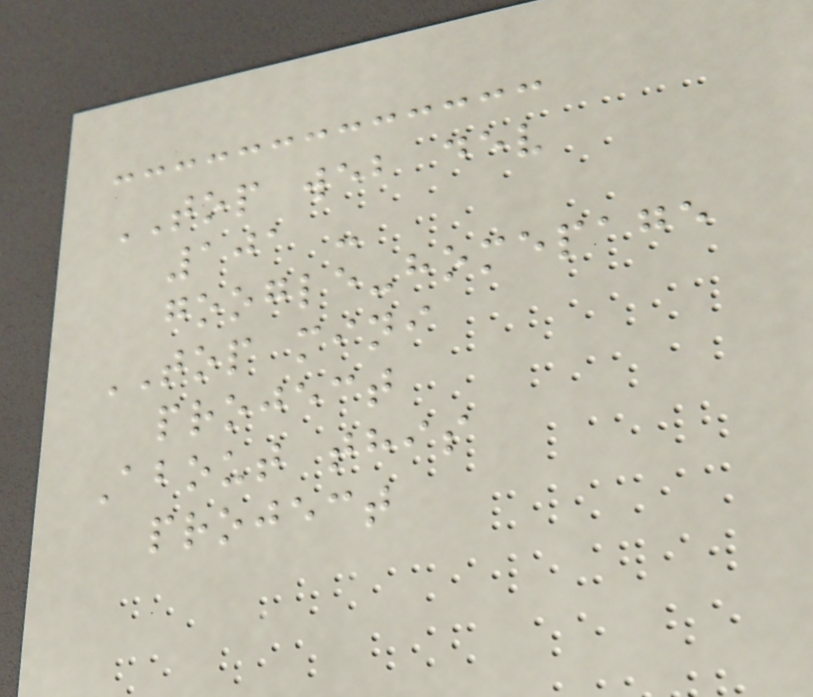TOP web dev
101 -
google-homepage
TOP mini
project
About this
project
